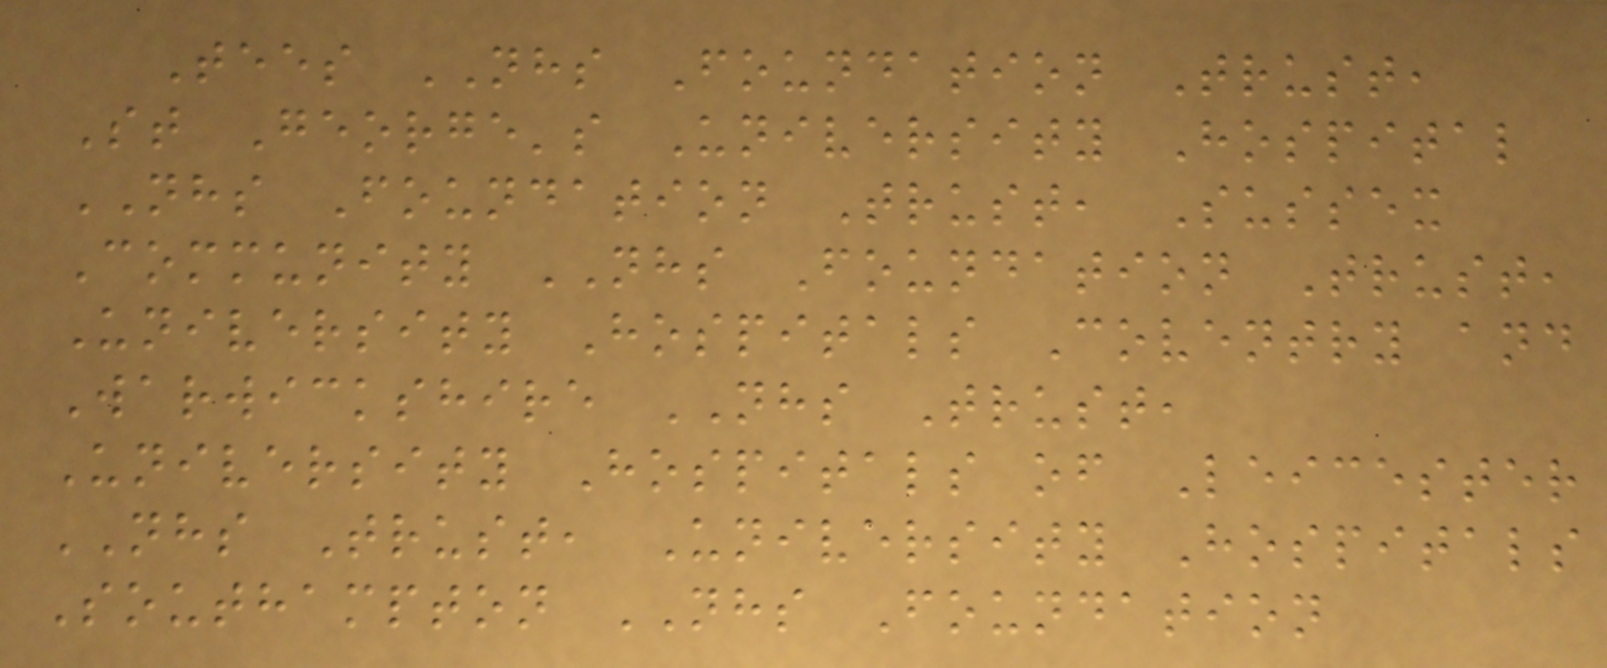Tees NHS Foundation Trust,
St George's University Hospital
NHS Foundation Trust, Sussex
Community NHS Foundation Trust,
University Hospitals Coventry and
Warwickshire NHS Trust,
University Hospitals of Leicester
NHS Trust, University Hospitals
Southampton NHS Foundation
